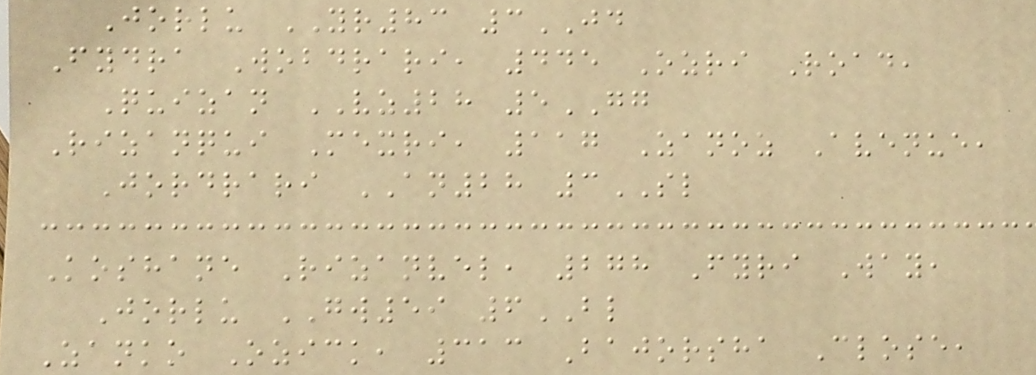Jorlu YR83 3JD
Fydra Wobdrari, 445 Ozri Road,
Quizan VZ28 5GG
Rizanqui Mexri, 117 Zanoz Avenue,
Jordrari AN28 3SL
Koshane Rizanvel, 278 Fyri Way,
Jorlu GW59 6BL
Zanko Ozick, 313 Bajorsha Close,
